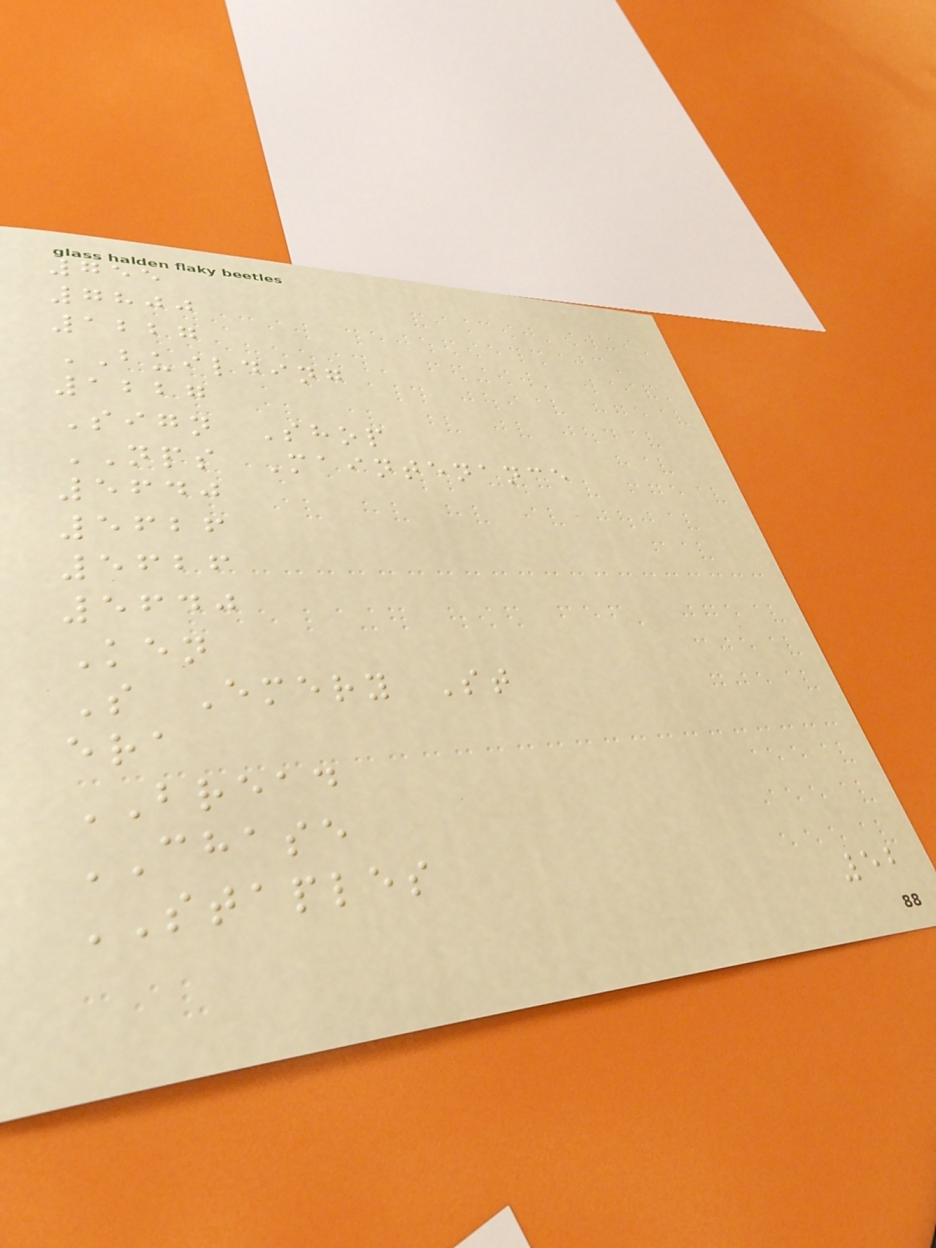755
7800
1227
BUILDING
1227
Sign Shop
NPS Maintenance
5640
5626
5626
5640
Ken
S Emery St
era
BREAD
CHASE
STAPLES
52
